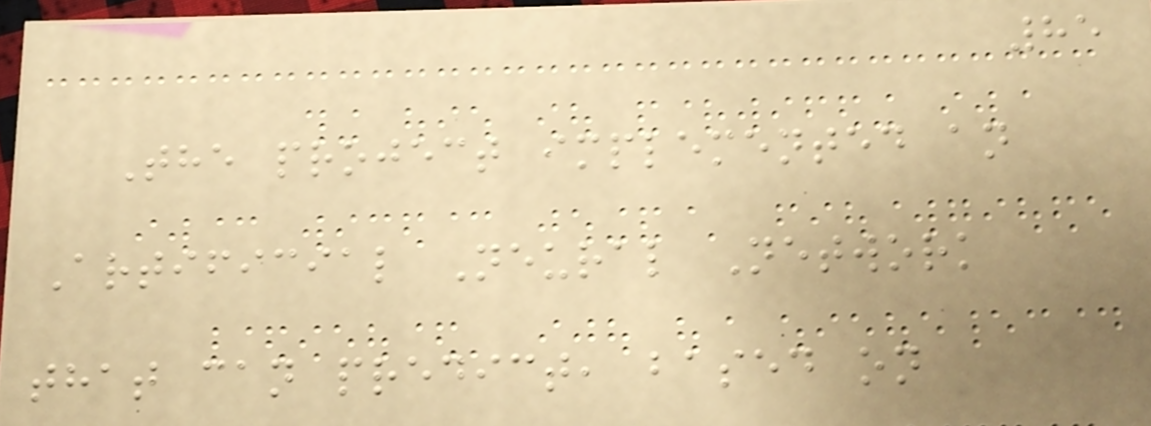85
The project implemented an
Artificial Neural Network
that can predict, based on
